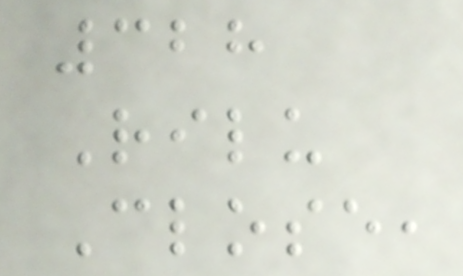328
Rilu
Close,
